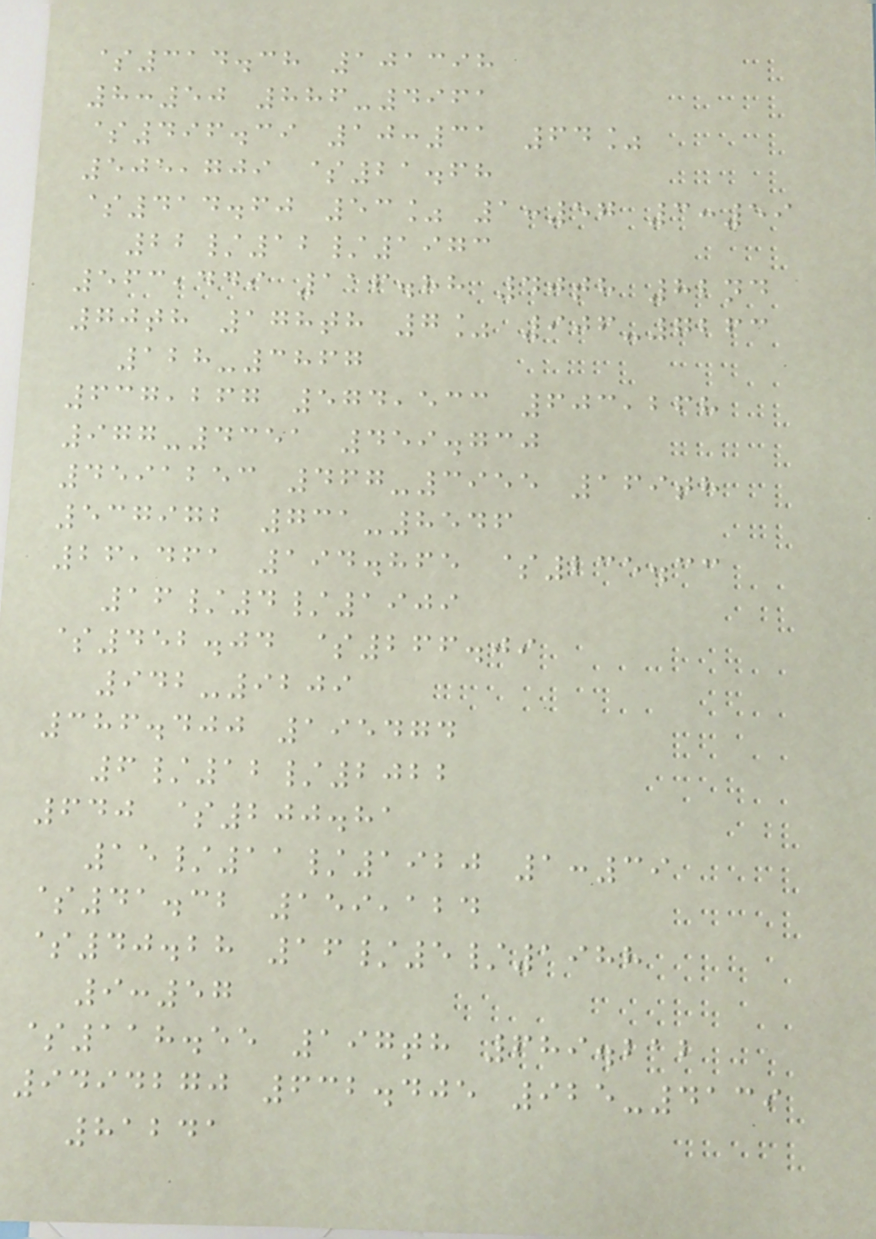$314.38 101398
8:50 886-4961
$496.39 10:31 64%
505,709 $21.68
$414.60 53% 1:57 3:59
22/12/1973
563,449 116.88 40th 82nd
70th 178th 7% 906-7263
128-3867
637,267 574,533 603,268
977-4351 459.730
4591253 467-3955 169th
537972 731-8546
26,461 194.865 $235.33
16/4/1909
$452.04 $266.09
942-9209
386.400 195474
6/12/2022
640 $200.81
15/11/1920 1:39
$41.32 159,124
$40.28 16/5/1988
9:57
$118.55 197th 689.212
9494270 632.405 925-4139
81241
